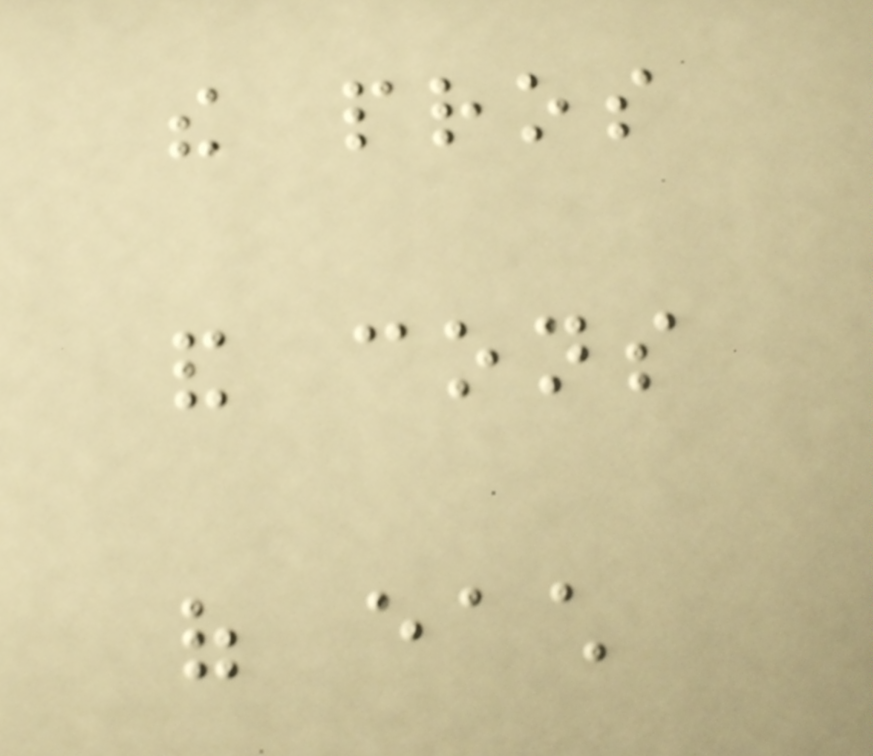the pros
and cons
of each
